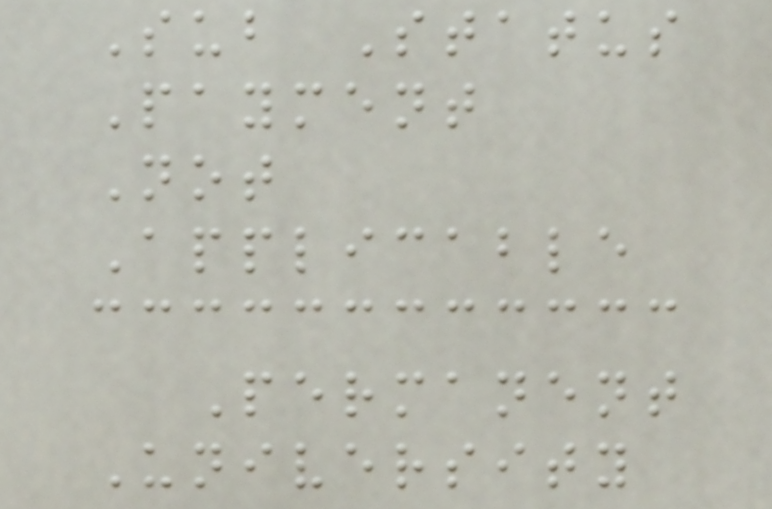Sub Status
Payment
Not
Applicable
Permanent
University
